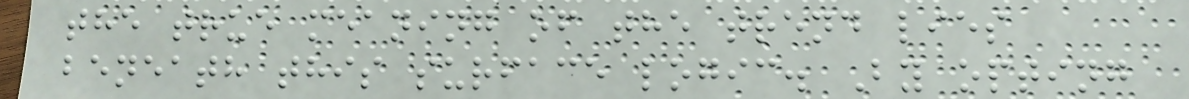the true meaning of the trend lies
beneath this surface logic. By opting
